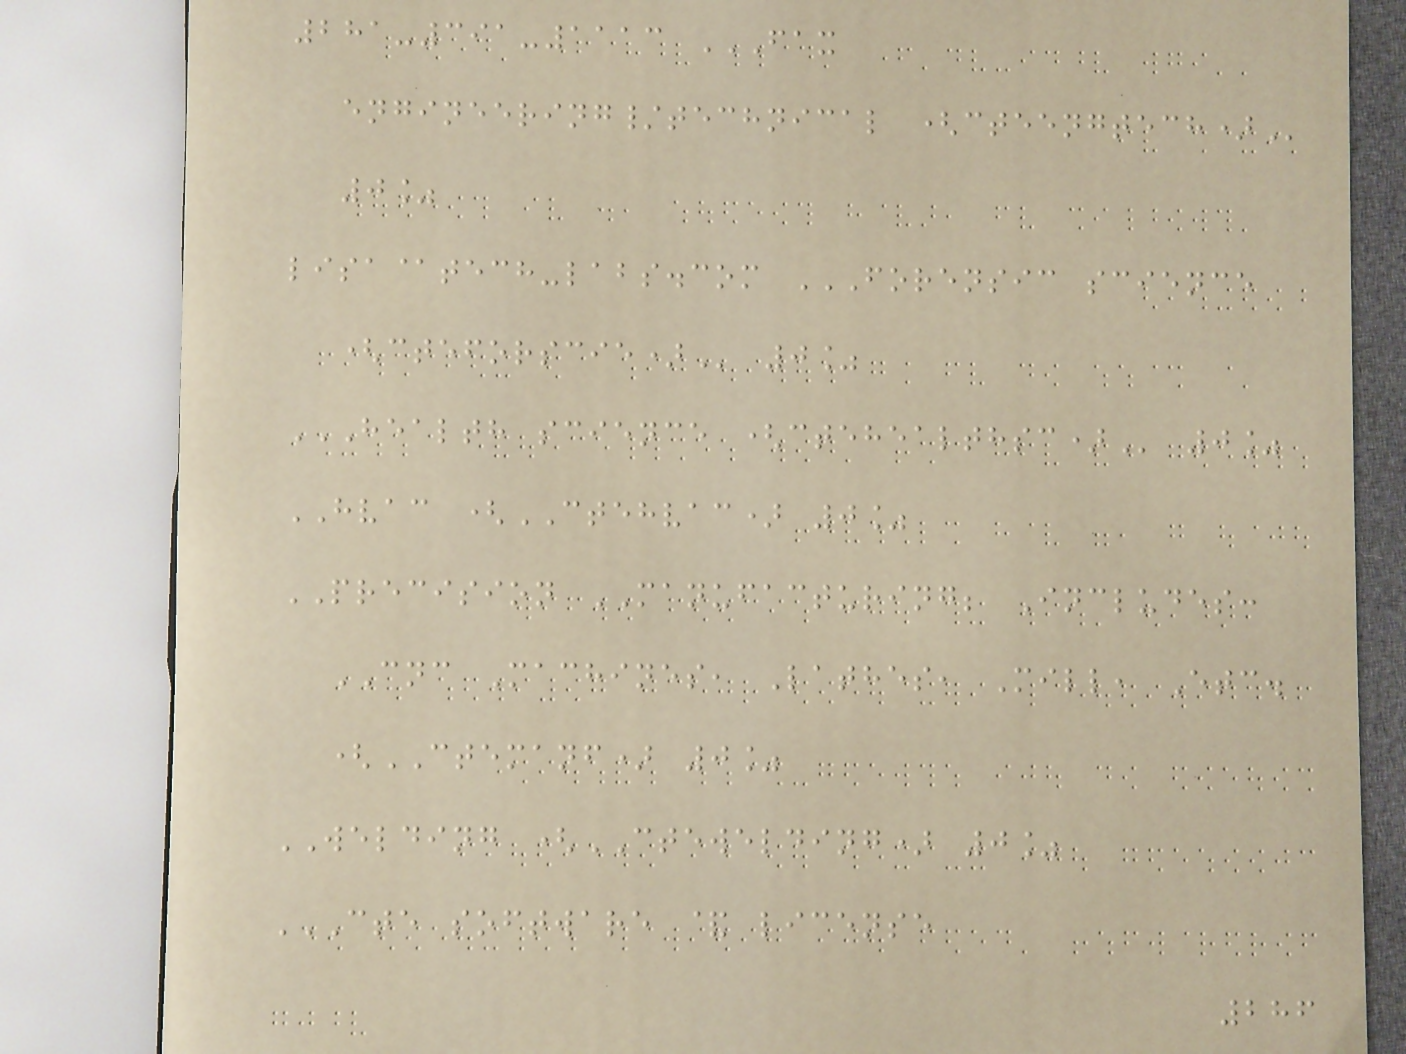281-391-1113 FAX
ENGINEERING/TECHNICAL (CTEENGTECH)
0%
lisa@tech-labs.com FORENSIC SCIENCE
(CTEFORSCIE) 0%
HEALTH SCIENCE (CTEHEALTHSC) 0%
HVAC (CTEHVAC) 0%
PRECISION MANUFACTURING; Includes:
CNC Machines, Lathes, Mill, Etc.
(CTEMANF) 0%
WELDING (CTEWELDING) 0%
CTE SOFTWARE & LICENSE
286
